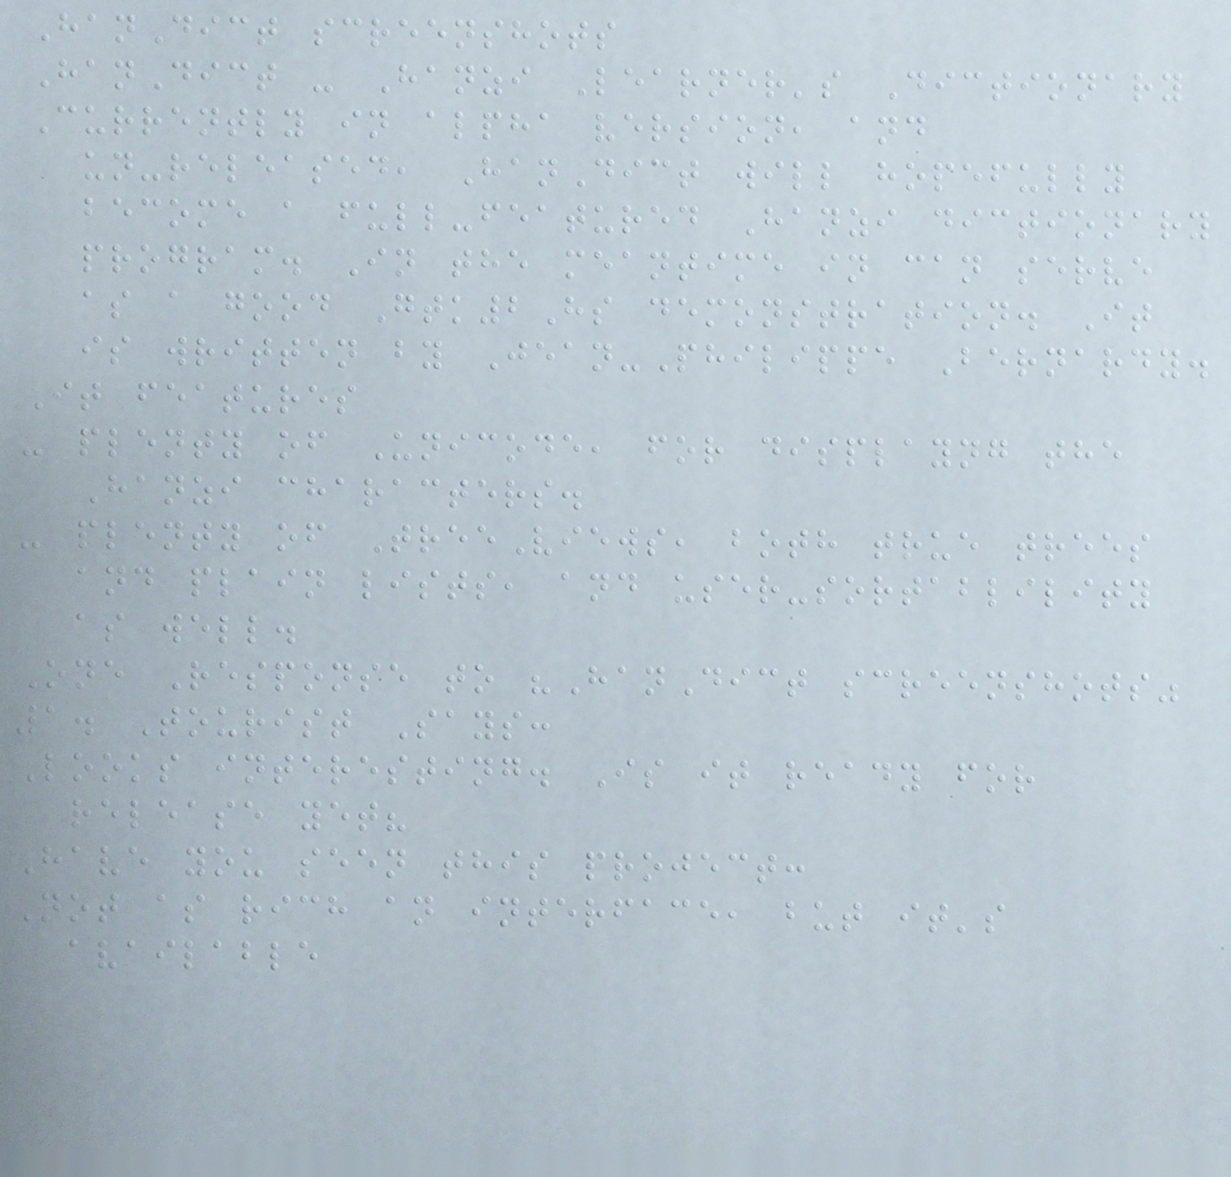HanDict screenshots
HanDict - Hanzi Learner's Dictionary
Currently in alpha version, and
un-released, HanDict will hopefully
become a full-featured Hanzi dictionary
program. In the meantime in can serve
as a good Gtk2Hs demonstration. It
is written by Jean-Philippe Bernardy.
It features
- plenty of Unicode, for displayng the
Hanzi characters.
- plenty of TreeViews, both true trees
and plain lists, and user-sortablility
as well.
One Response to "HanDict screenshots"
1. Tourist Says:
Looks interesting. Is it ready for
release yet?
Have you seen this project:
Not as rich an interface, but it's
available
